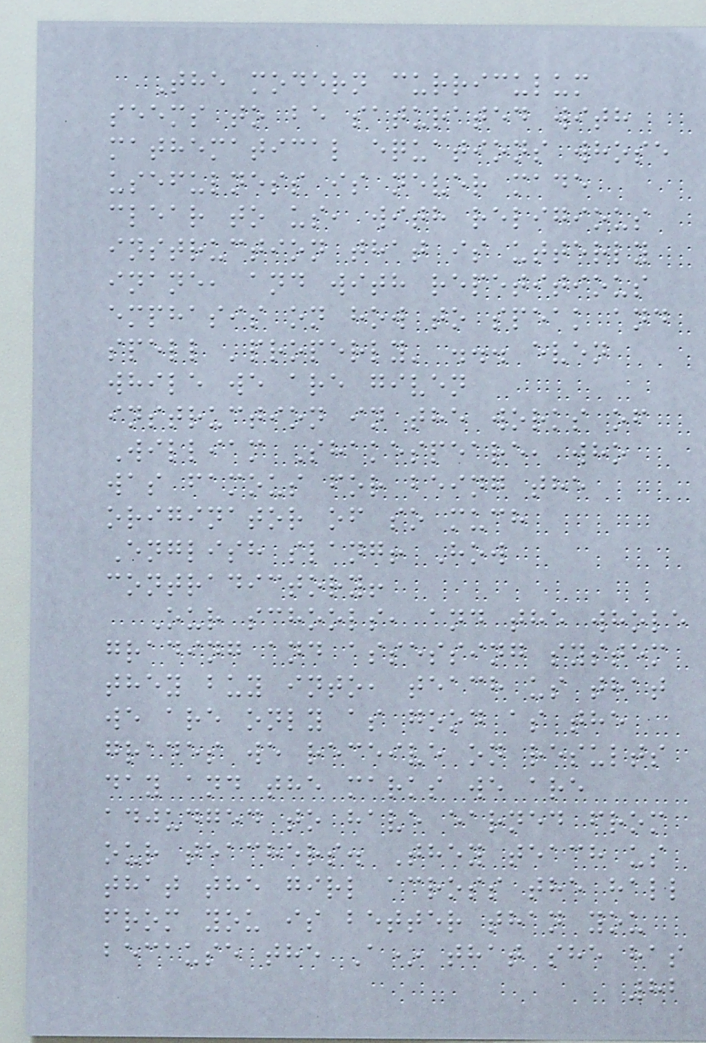The modern curriculum
seems to be saturated with
mathematical equations whose
usefulness is never made
clear to us, with religious
instruction that is utterly
inane, and with repetitious
emphasis on how to speak and
spell 'properly' ... even
while we are given
instruction in the works of
William Shakespeare, who
was famous for being the
originator of so much
English slang! How
contradictory!
Our schools, and the whole
grading and assessing system
they buy into, teach us that
we are only as good as the
grades we receive on results
day and the marks we are
adjudged to have earned from
our teachers. They teach us
that the girl across the hall
from you is better than you
because the A* that she has
82
